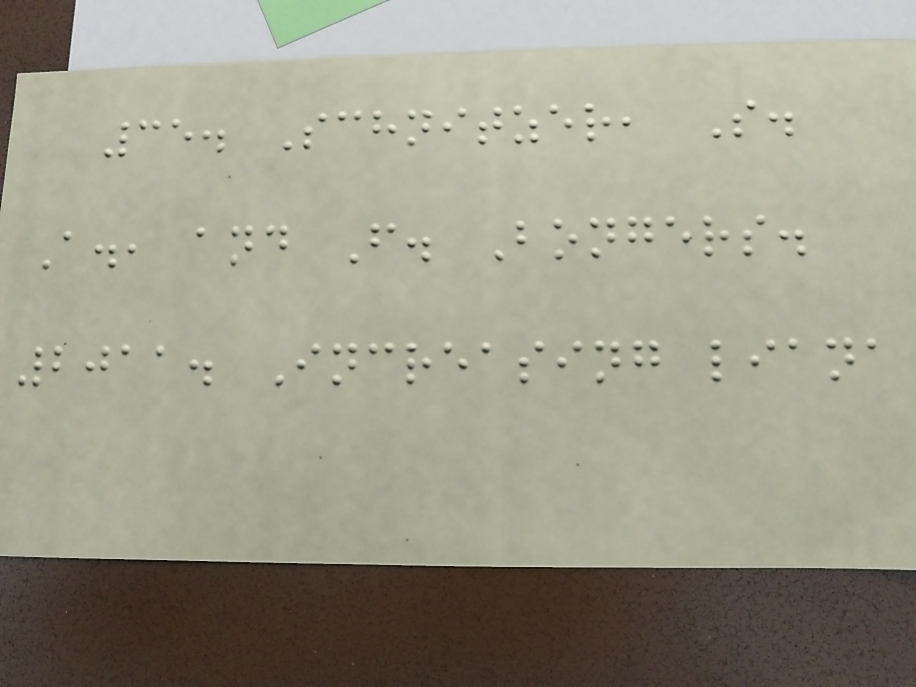35. Schnitzer, S.
A., and F. Bongers.
2011. Increasing liana
